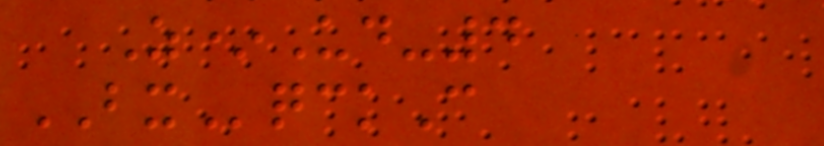Z*Ud-4
BXqckC
